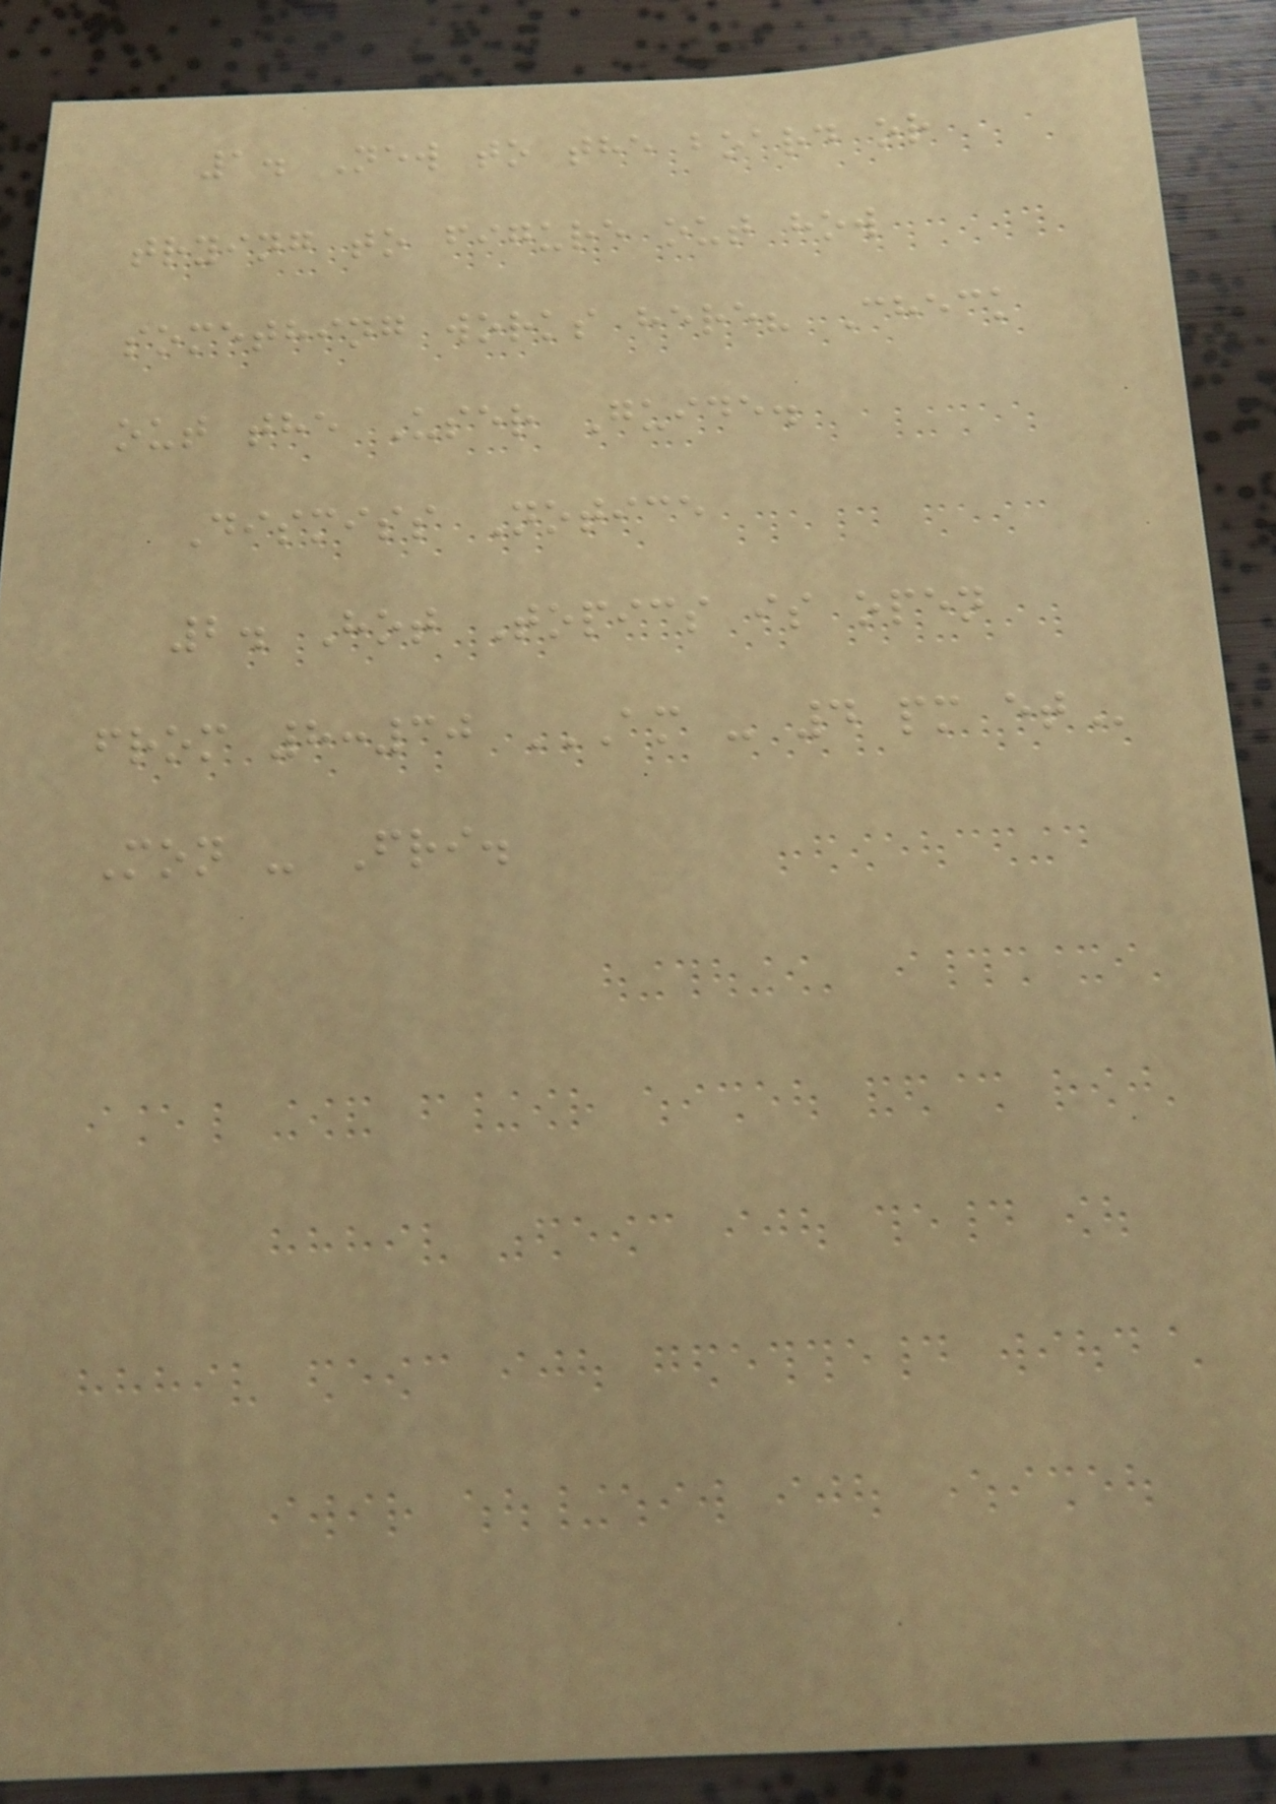1. New to the board or
trying to figure out how
something works here? Check
out the User Guide.
Dismiss Notice
2. Hot Topics is open
from 8:30 AM - 4 PM ET
Mon - Fri.
